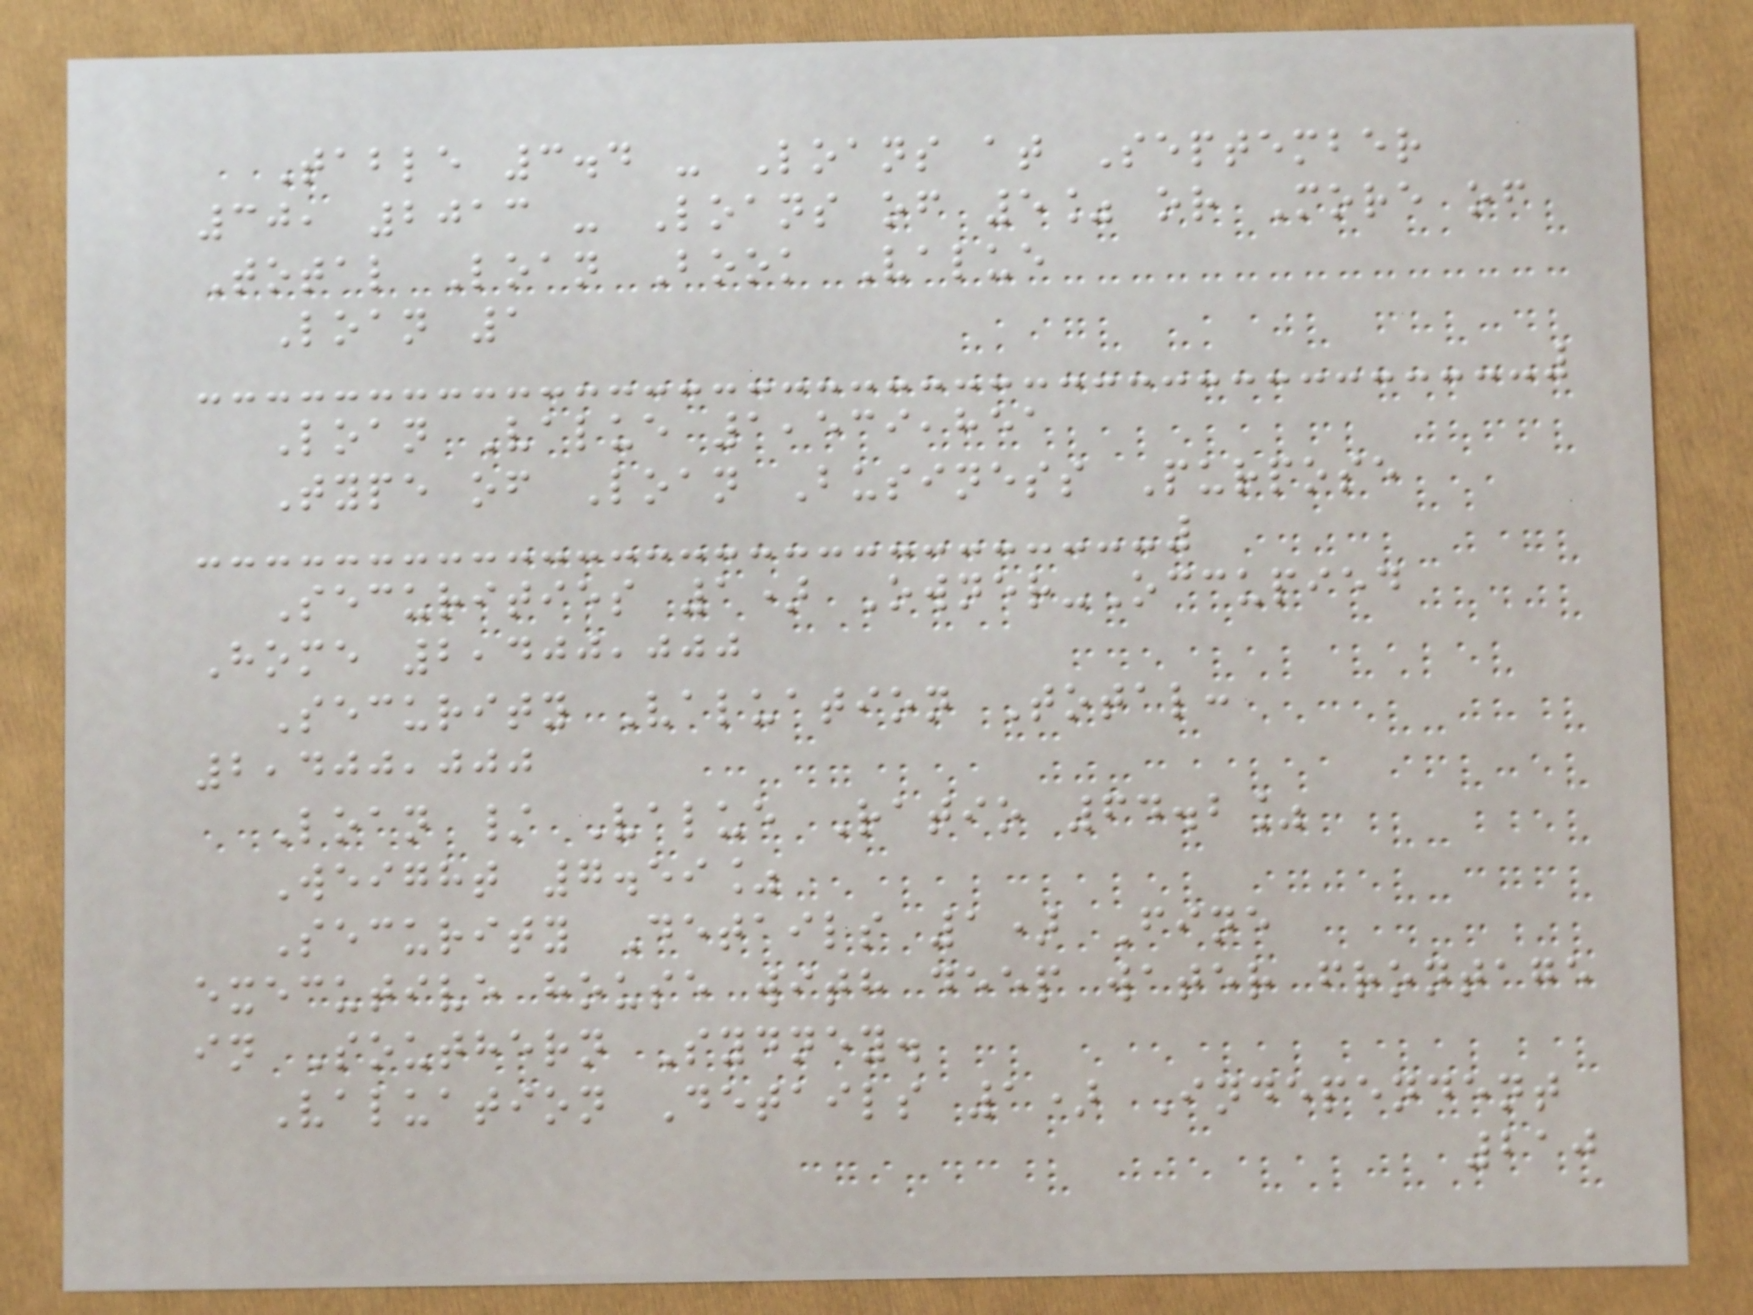Table 3.4 - Loans at September
30, 2013 - Loans of 5% or More of
Total Loan Book Value
Loan 1
Loan Value 1,539,851
Type of Loan Business Purpose
Securities 1) Owner-Occupied
Home 2,400,000
Security Valuation Total:
2,400,000
Loan / Value Ratio 64.2%
Weight 7.59%
Security Details 1) Fine
executive house with deep water frontage
in Southern Sydney.
Valuation Details 1) Independent
210
